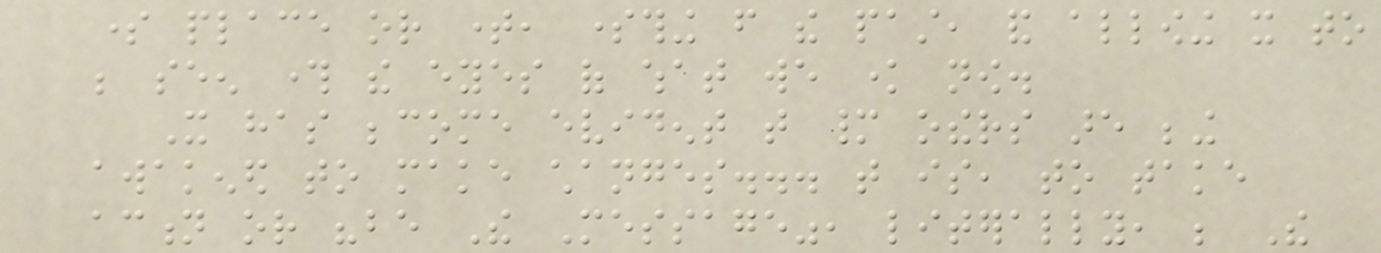some place or time, something from the past, and allowing it to
be seen through the eyes of what we know now.
It has become evident that many others are being
awakened to make changes... that is, to take
action or "be The Message", literally, be The
